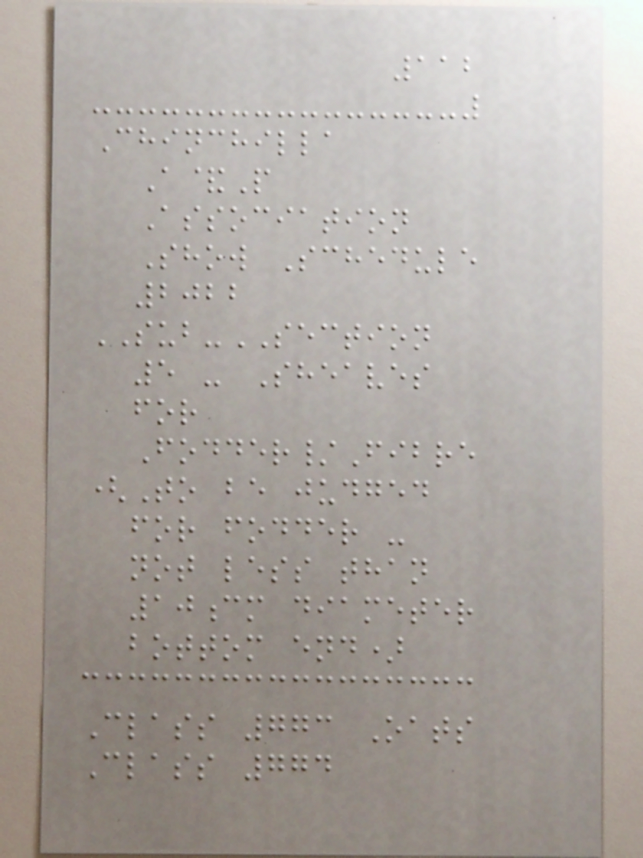112
Chinchilla
A&P
Association
Show Schedule
2022
SUB-SECTION
5 - Sheaves
for
Fodder/Fibre
(To be judged
for fodder -
not less than
10cm diameter
bottom end)
Class 773 Oats
Class 774
